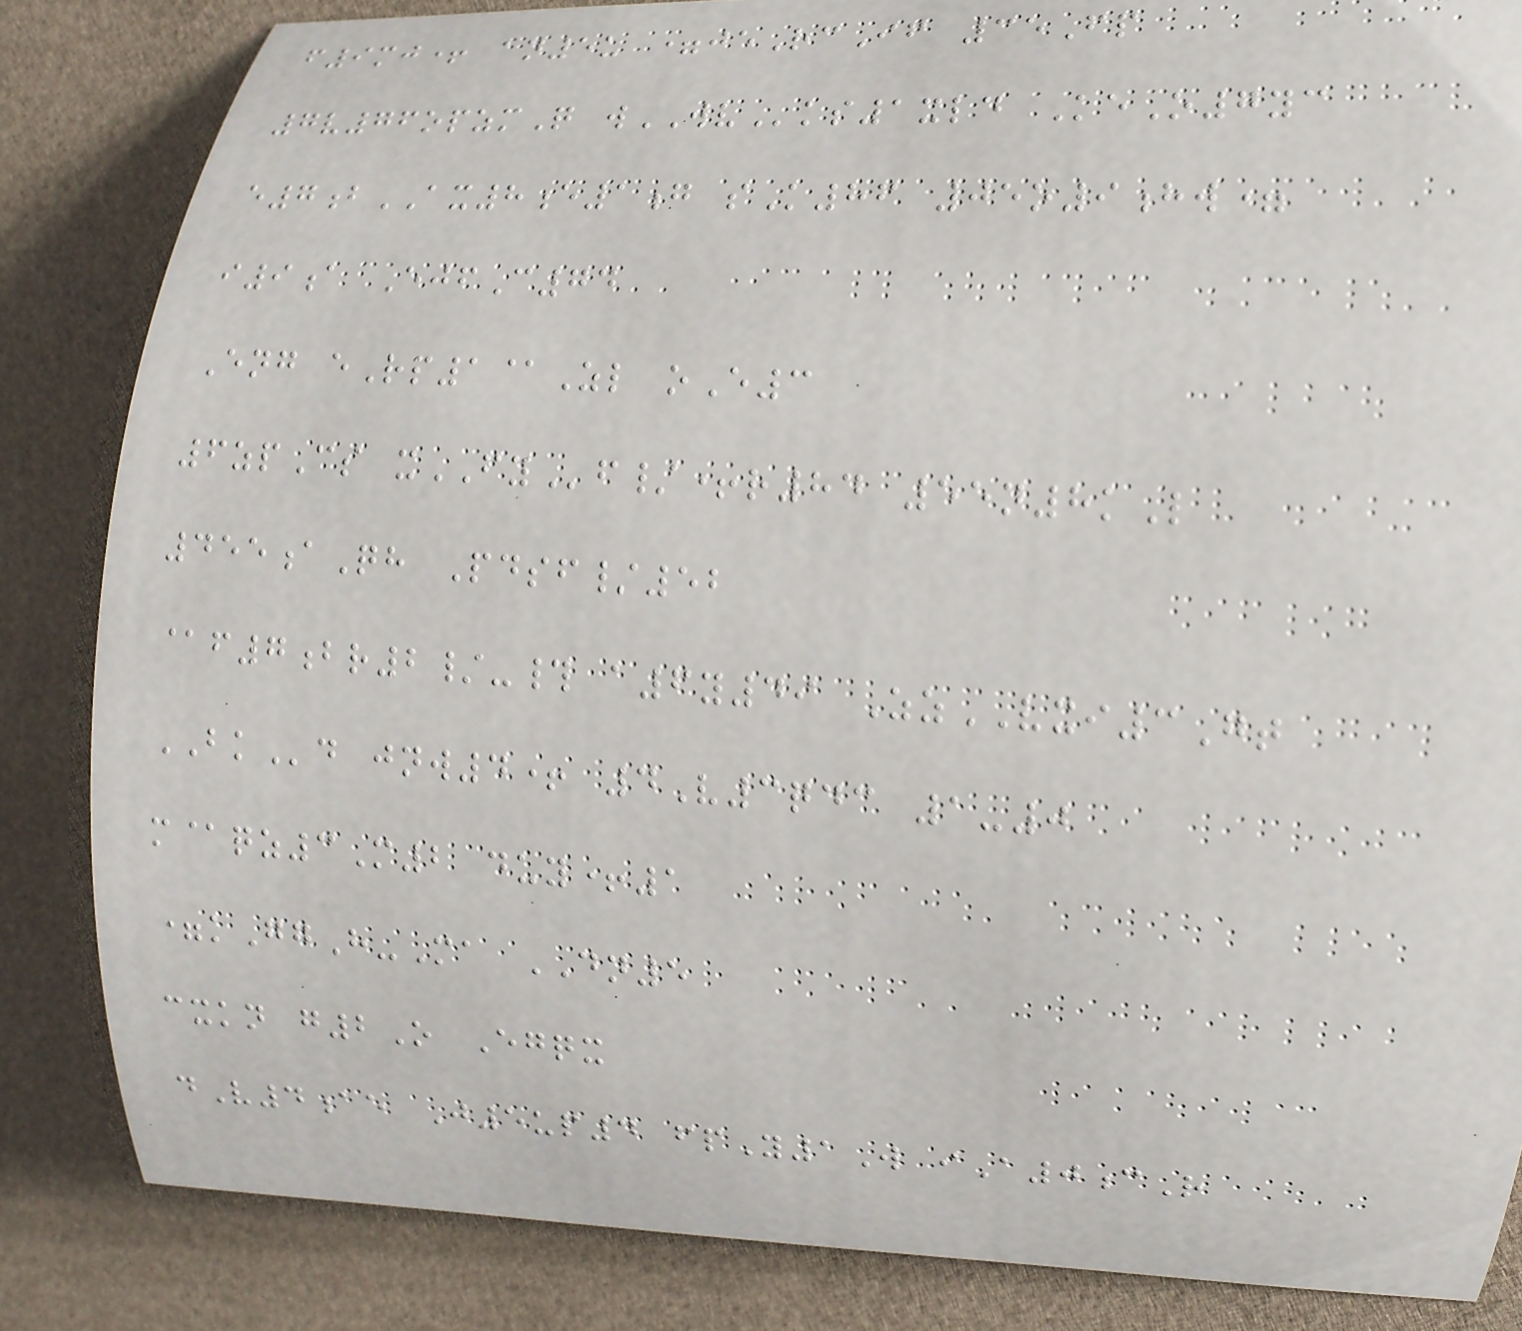f9mj+ an5u =jeRcIf 35Fp
7v76opzmQ wWVks1xld KeO7yc
e7bAX8e1g sK86 05o9hw=
i9a EjfC74
Eng eRp1@Zl oE3
6zpCs xFYf/+r84 55n8kL
455aQh Pdsf/52
@f7br2/-# a6y49 ZzVXI3Gt
BKd jnw4+ 4V3qdc 1-0
m@qz3M2 duy+1
=kGgH-Ma DN5
cxkn g2O Egqx
dV4ae J5up4 fpY1W iA0cR
